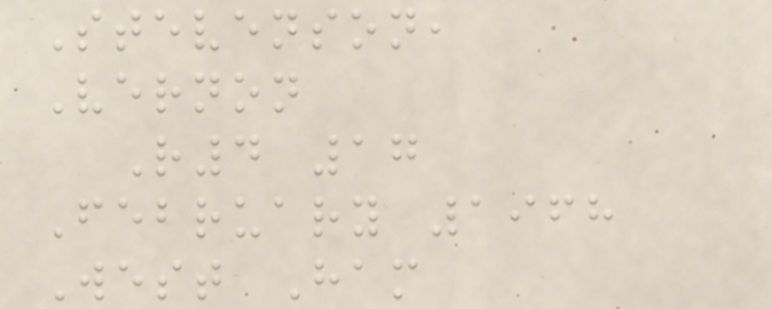Stevenson,
Vernon
R4 17
February 1968
West Ham
